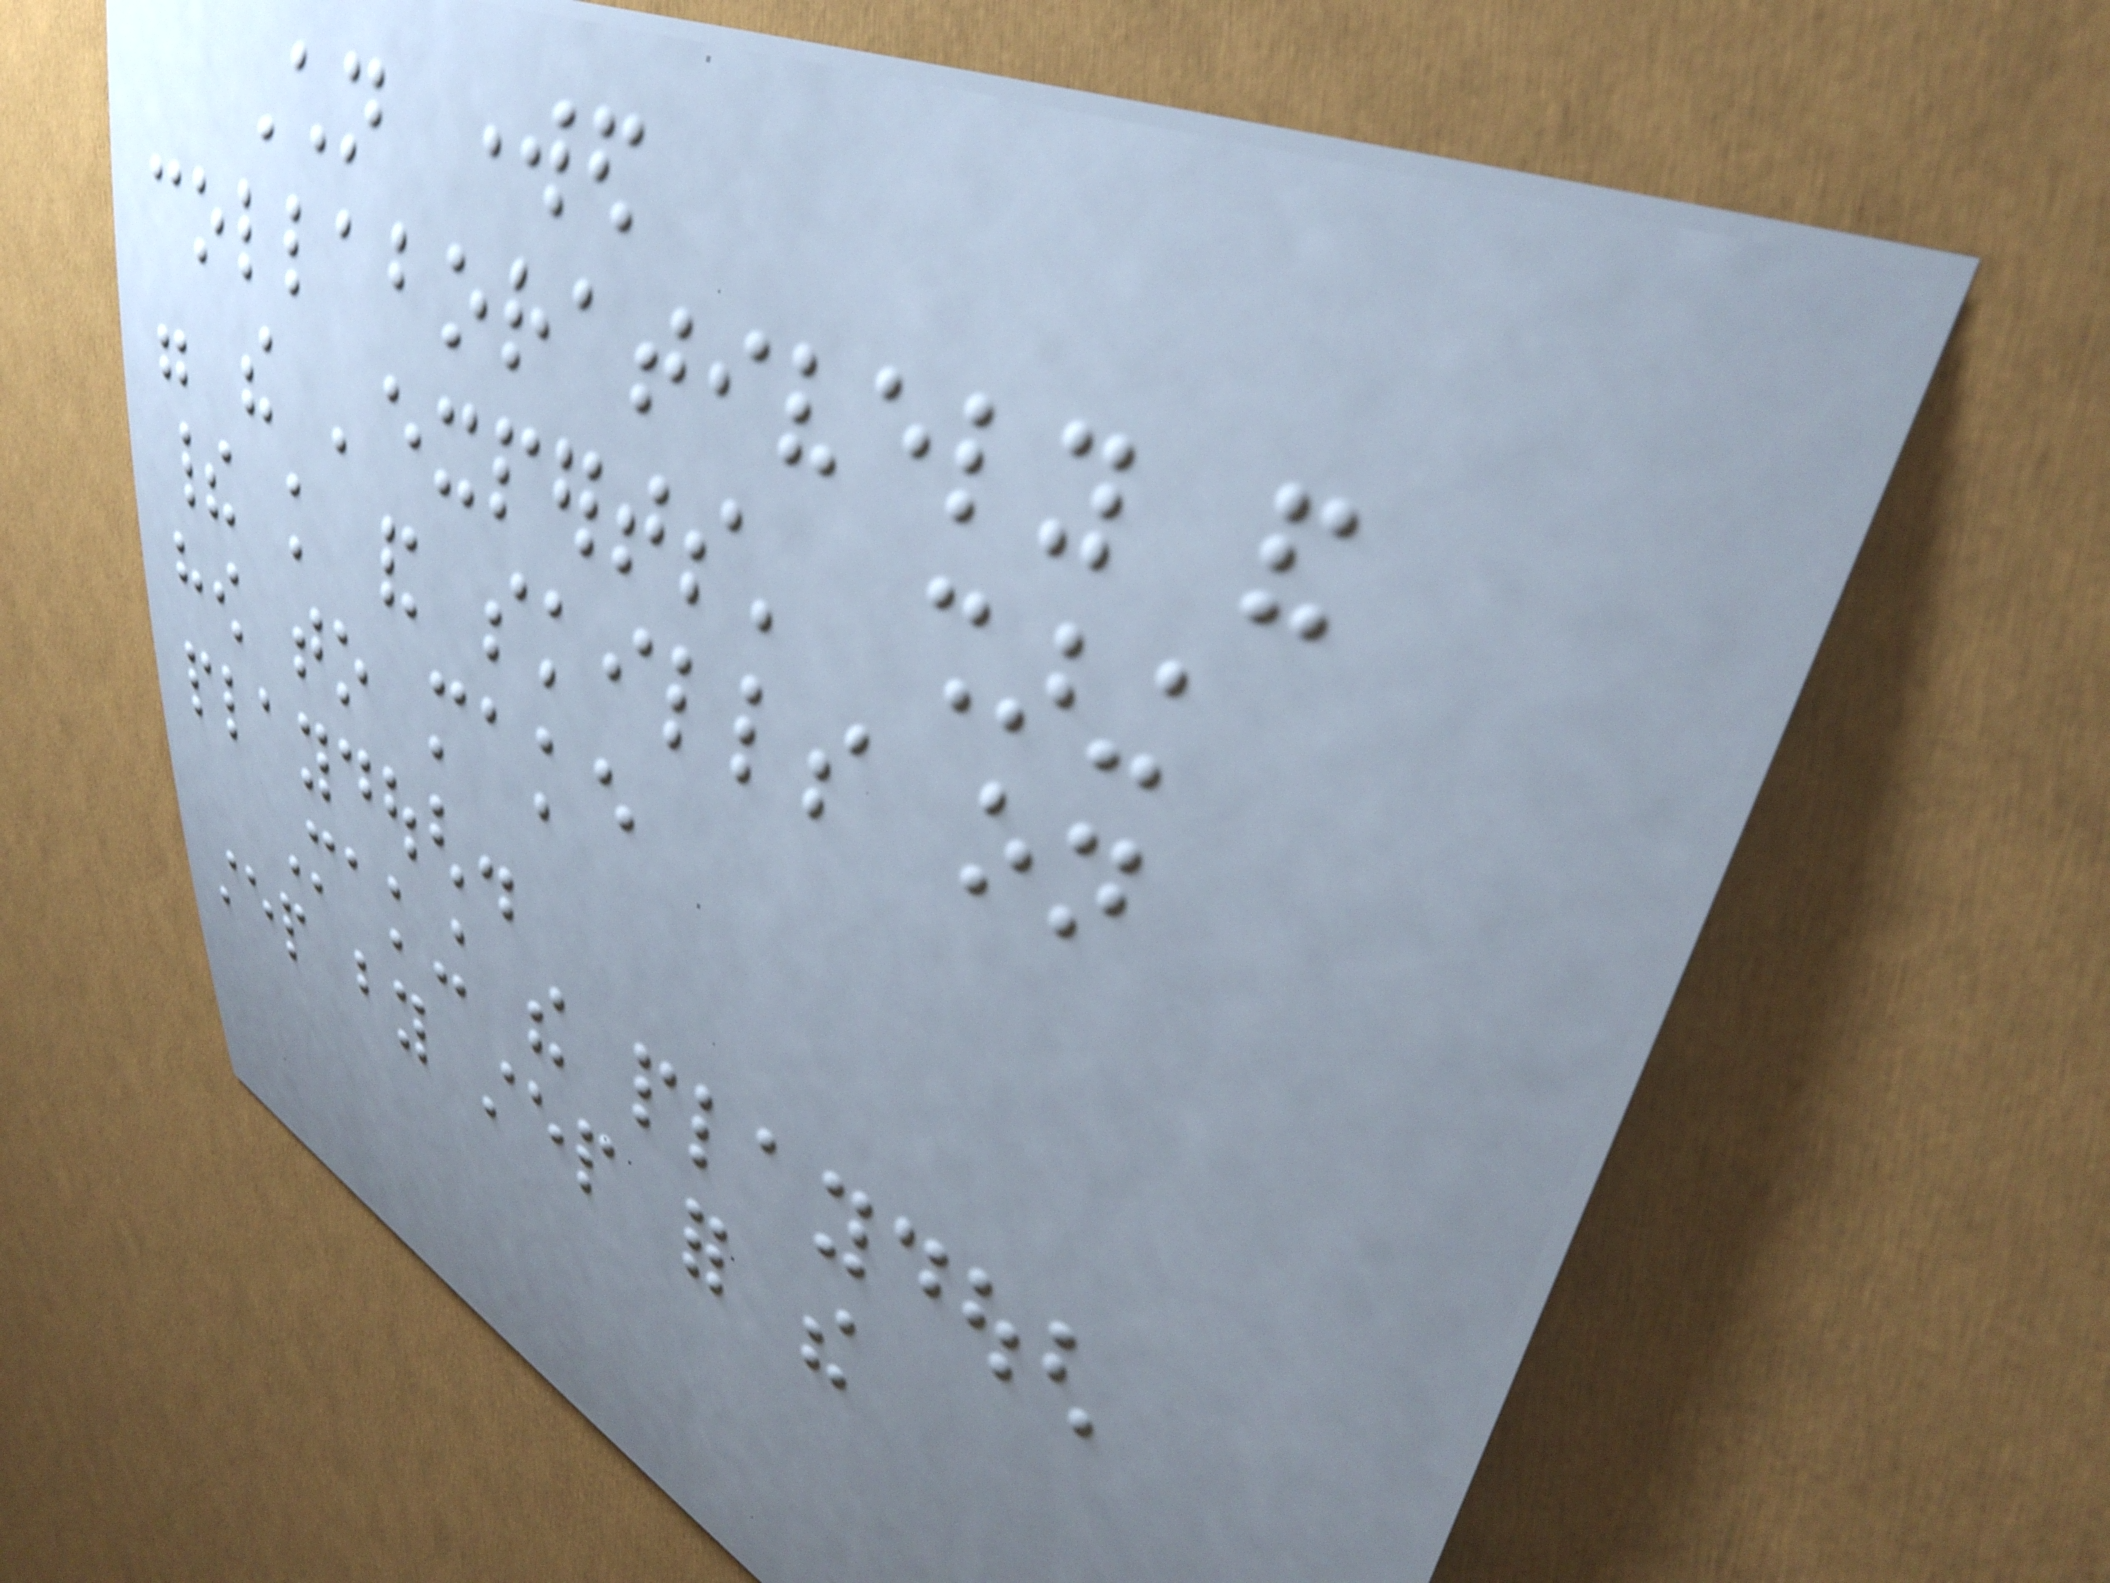Children worked
collaboratively and
were the 'experts' sharing
their knowledge and skills on
how to make
playdough.
Making the playdough
step by step for the
